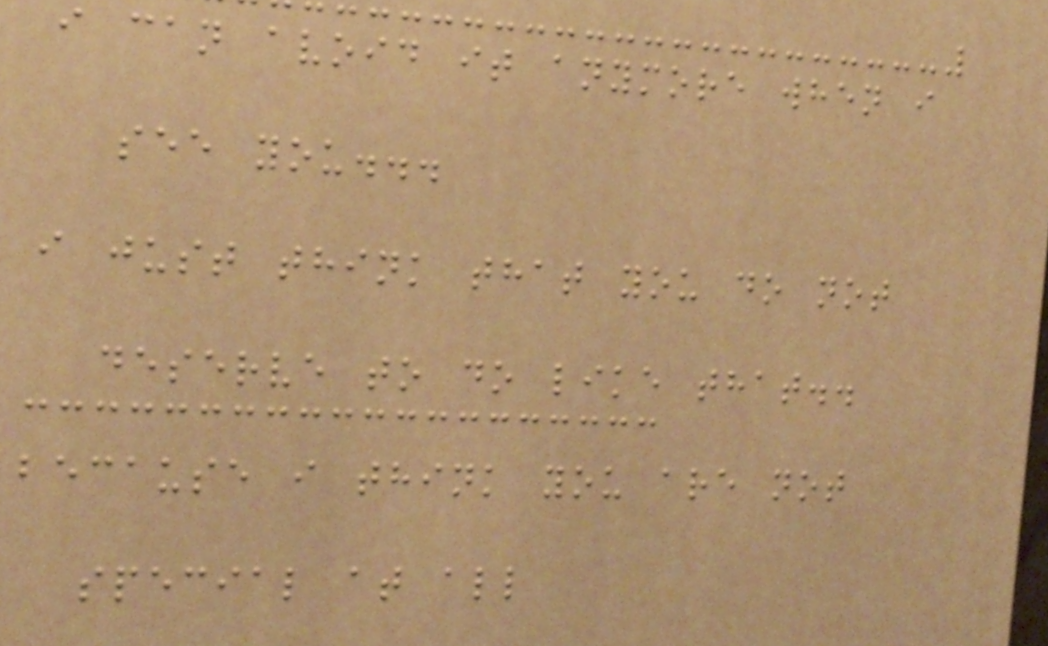i can avoid it anymore when i
see you...
i just think that you do not
deserve to do like that..
because i think you are not
special at all
